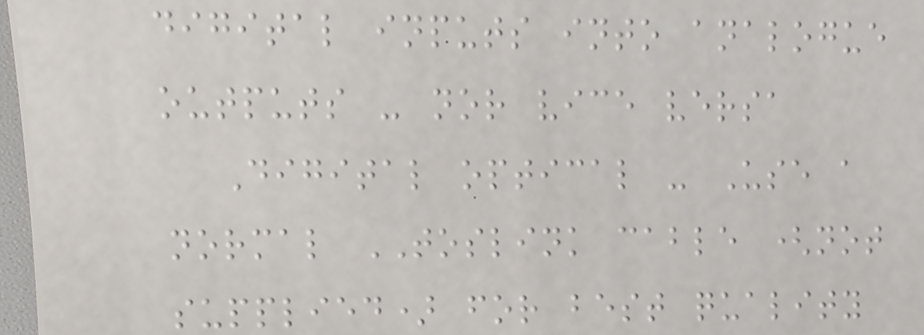digital inputs into analogue
outputs - nor vice versa
Digital optical - Use a
normal TOSLINK cable (not
supplied) for best quality
